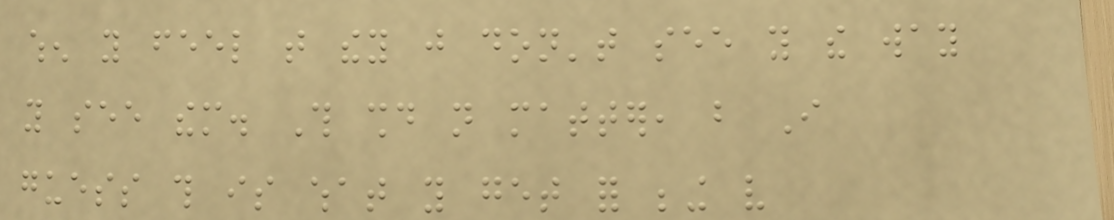when you feel that they just don't see you the way
you see them. This should not matter, but I
guess this is what you get for being very
